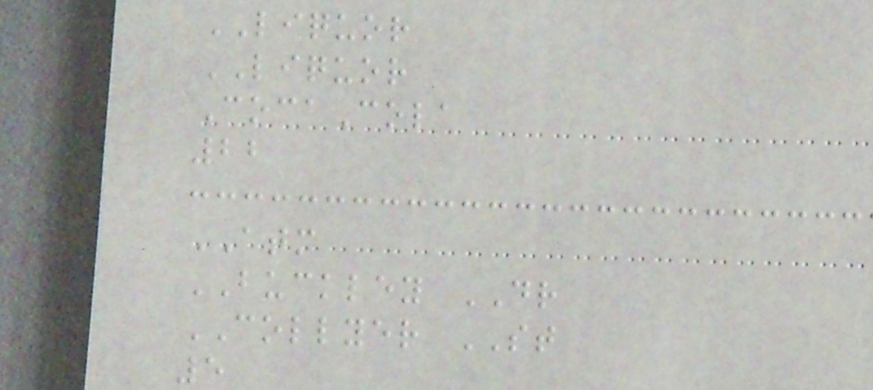LIQUOR
LIQUOR
CocaCola
22
ATM
BUCKLEY DR
COLLYER ST
5
